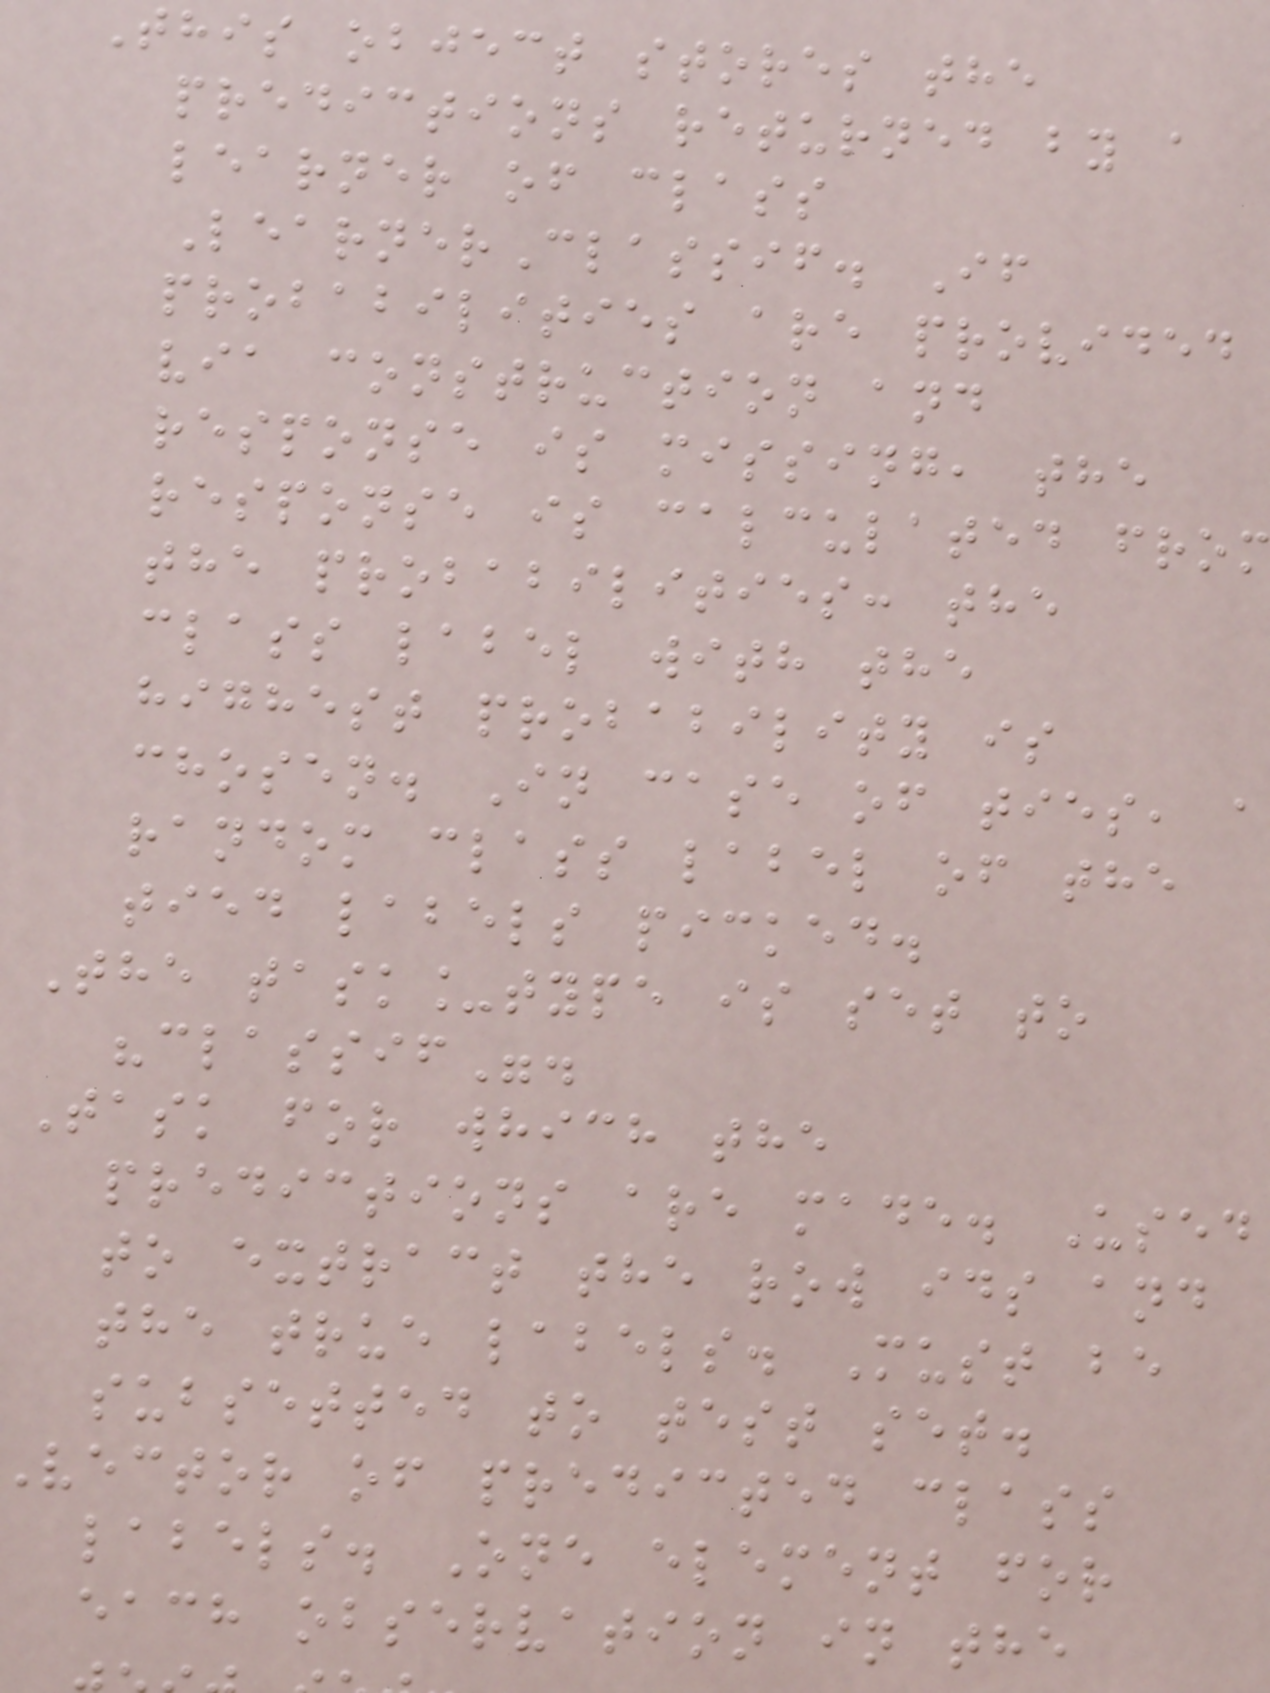This object stores the
predictions returned by a
learner of class
LearnerClassif. If
probabilities are provided
via construction and
response is missing, the
response is calculated from
the probabilities: the
class label with the
highest probability is
chosen. In case of ties, a
random class label of the
tied labels picked.
The task_type is set to
"classif".
Task for which the
predictions are made. Used
to extract the row ids and
the true labels. Must be
subsetted to test set.
vector of predicted class
labels. One element for
each observation in the
